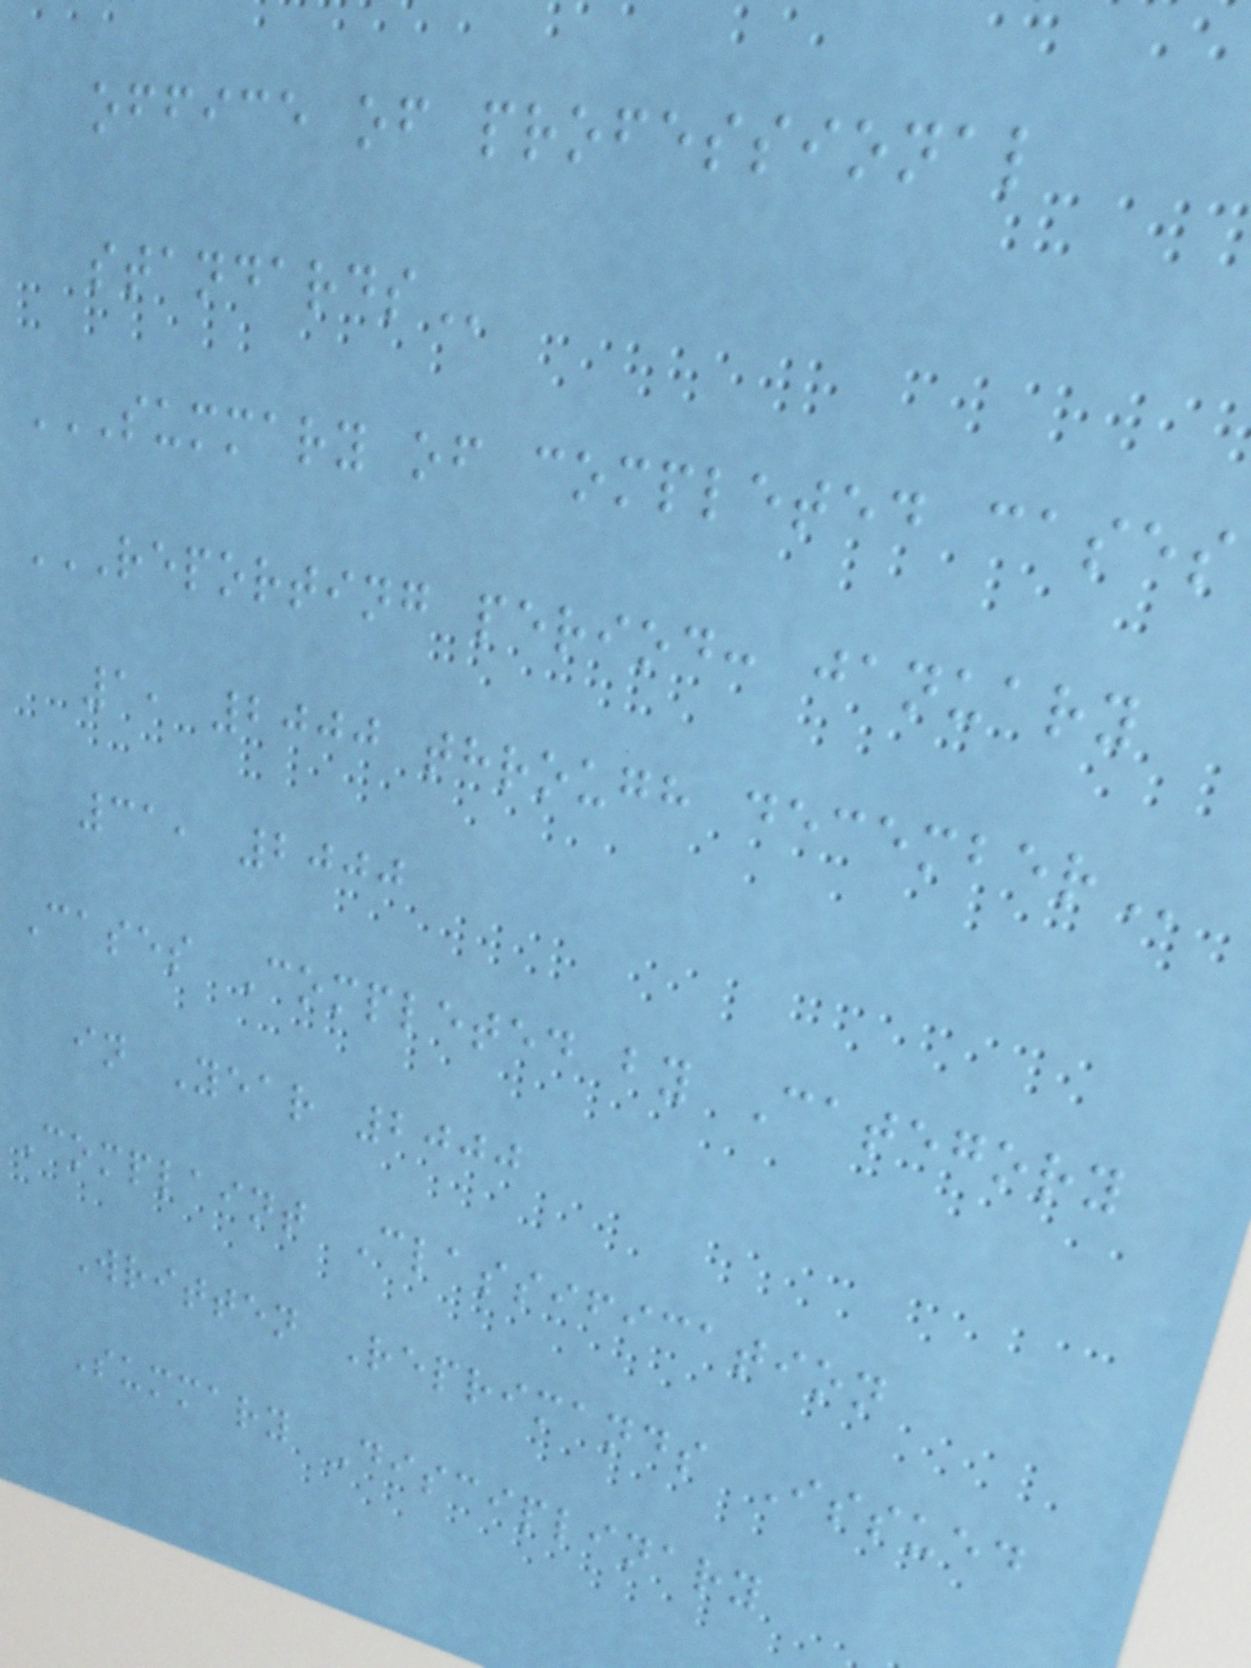office of professional
REPORTING PERIOD: JANUARY
1, 2000 through
31, 2000
Cases Completed by Category
in Year 2000
Complaint Classification
Written Reprimands Issued
Summary Disciplinary
